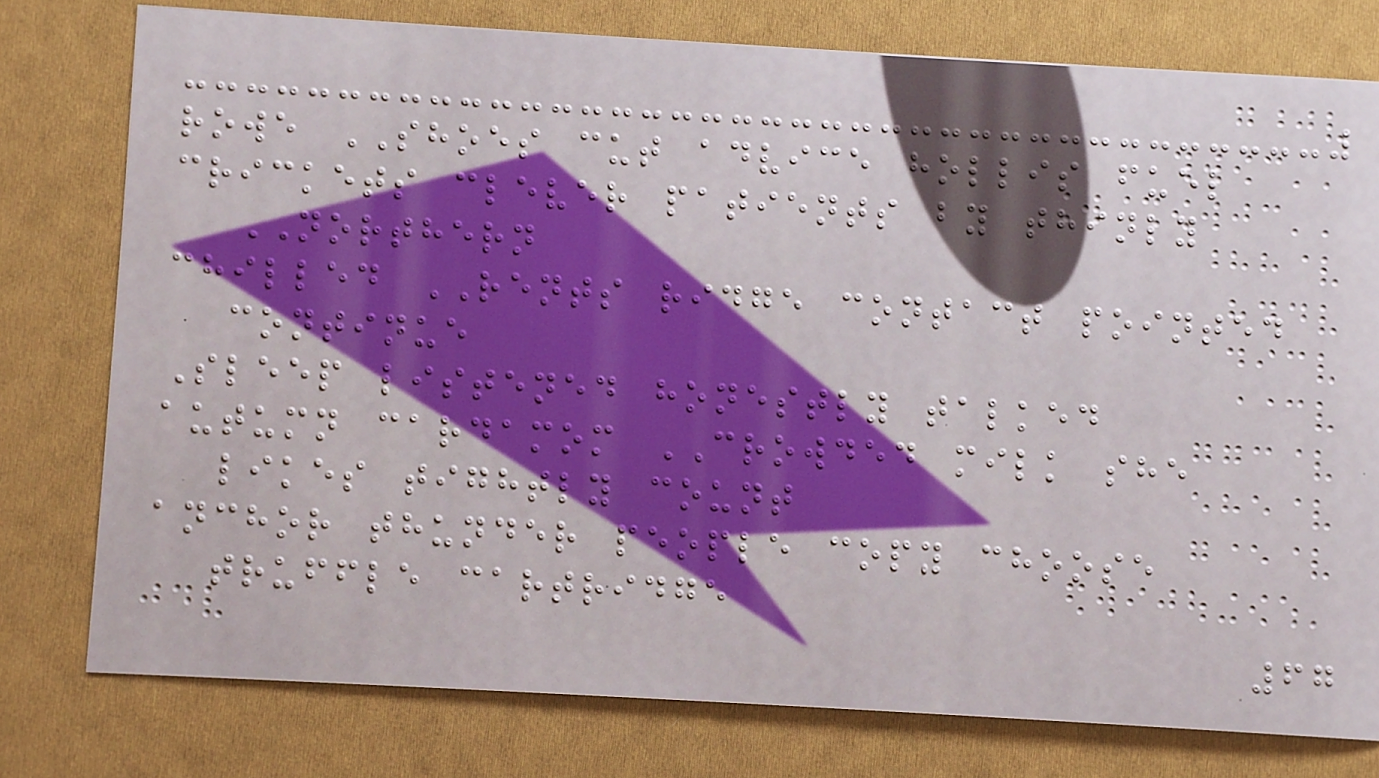rowe SHOES cut advice hollis fuel
crickets clever patients by thinly
NORTHERN
chilled RENTS ridge contact pointed
continue
Sleep listened honestly talked
autumn cardamom CROWDED milk she
likes tightly count
anchor thunder people copy choose
truffle cartridge
67
